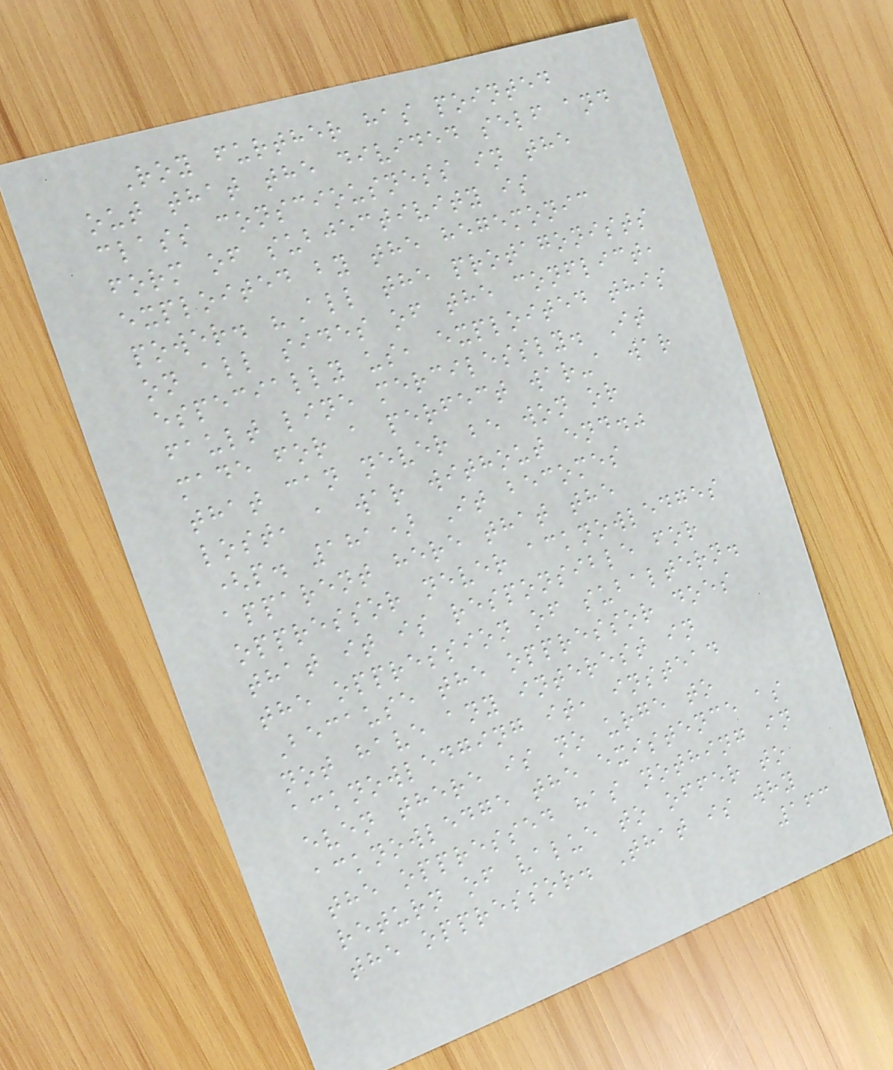Roy further has pointed
out that the divided self and
class consciousness in the
form of subjectivity is
exploited by the hegemonic
power. "All the protagonists
on all sides of the conflict,
especially us, exploited this
fault line mercilessly. It
made for a perfect war-a war
that can never be won or
lost, a war without end."
(p. 181) It becomes
apparent here that the
oppressor never acknowledges
that it is responsible for
the oppression of subaltern.
Because the oppressor does
not have any interest in
acknowledging it, instead
even there is no urge to
acknowledge the existence as
the oppressed has nothing in
return of value to offer to
the oppressor. That is why
163
